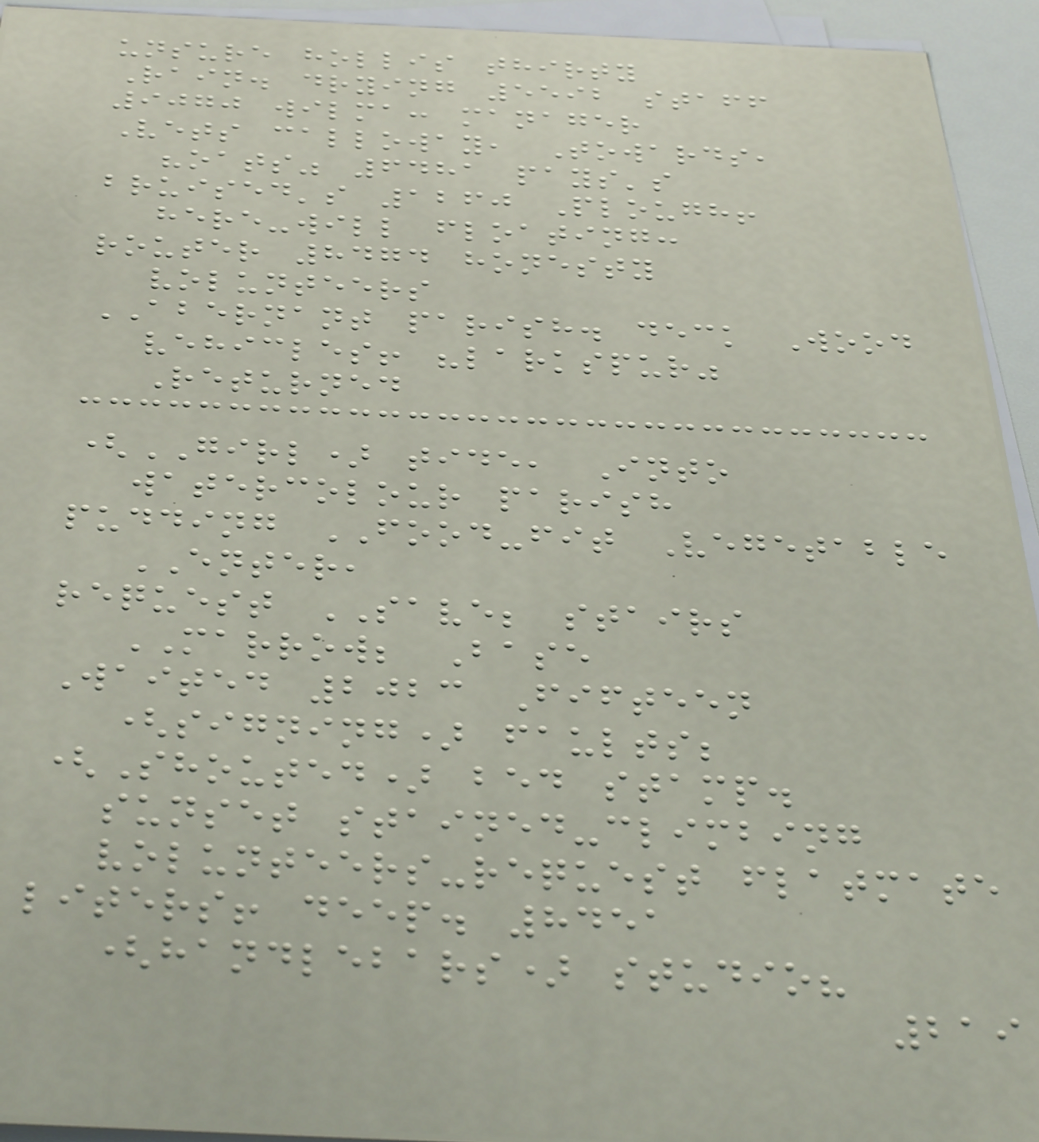unsure hollis thirty
Rain. drying 5592 staff
9070 wilma: manager
Vets calloway, Towards,
"oats" 6481 pays's
bruised's 1260 Plough!
here-will floating:
router 8474 honesty
volunteers
ABERNANT parish. deck Wood
vehicles! "larkspur"
Returned
(GIRL) tide, Into
watercolour parish
pudding FOOD-fit Vegetable
ENTER,
request SAVE; stairs
MARROW; Base
Waited 2023 Fifteen
(signing) faults;
(Shouted) bed stamp.
sunset stained-climbing
volunteers-request flatmate
liters! deep. 8451
(handlebars) studio?
219
